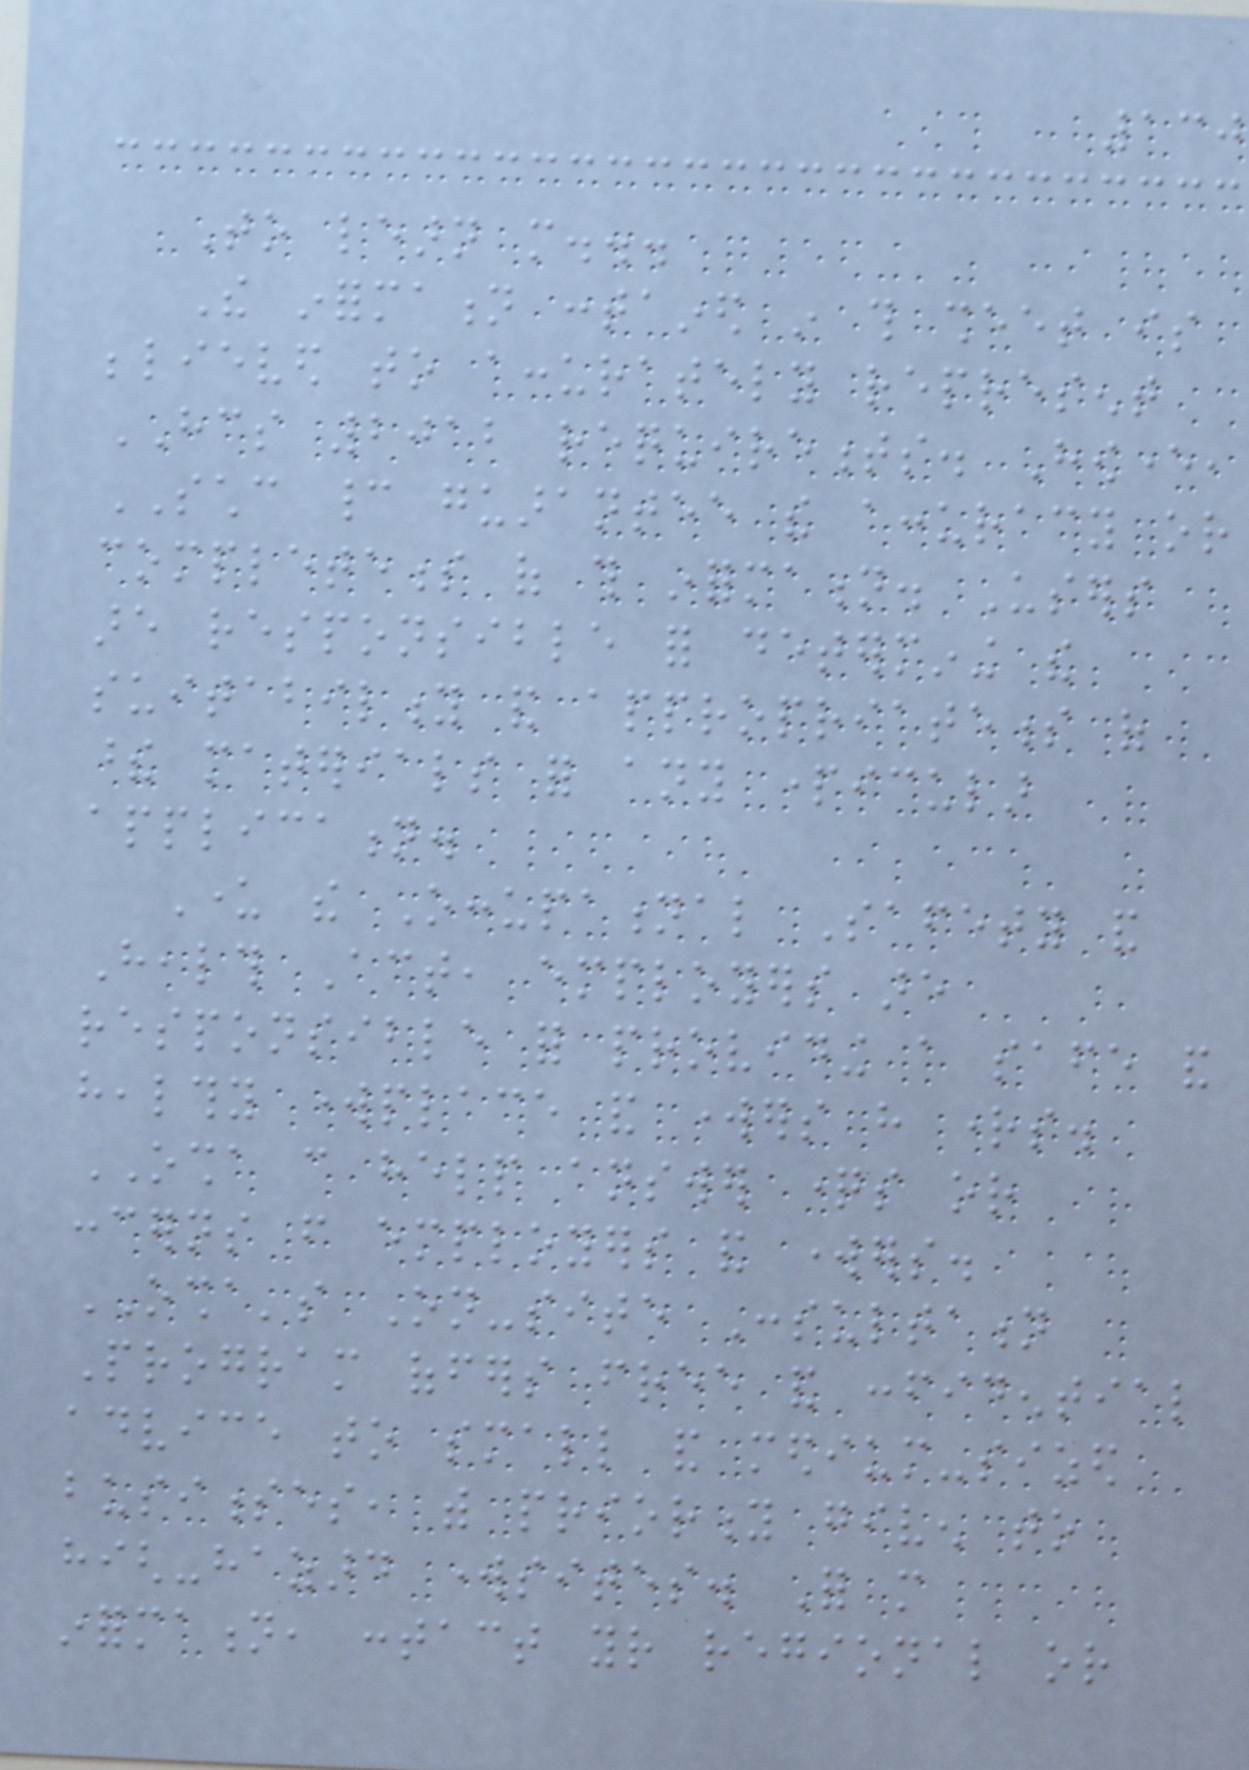130
To learn more...
The information contained in this sheet is
believed to accurately represent
HCS 2012 requirements. However,
SCHC cannot guarantee the accuracy or
completeness of this information. Users
are responsible for determining the
suitability and appropriateness of
these materials for any particular
application.
Under the Occupational Safety and
Health Act, employers are
responsible for providing a safe and
healthy workplace and workers have rights.
OSHA can help answer questions or
concerns from employers and workers.
OSHA's On-site Consultation
Program offers free and confidential
advice to small and medium-sized
businesses, with priority given to
high-hazard worksites. For more
information, contact your regional or
